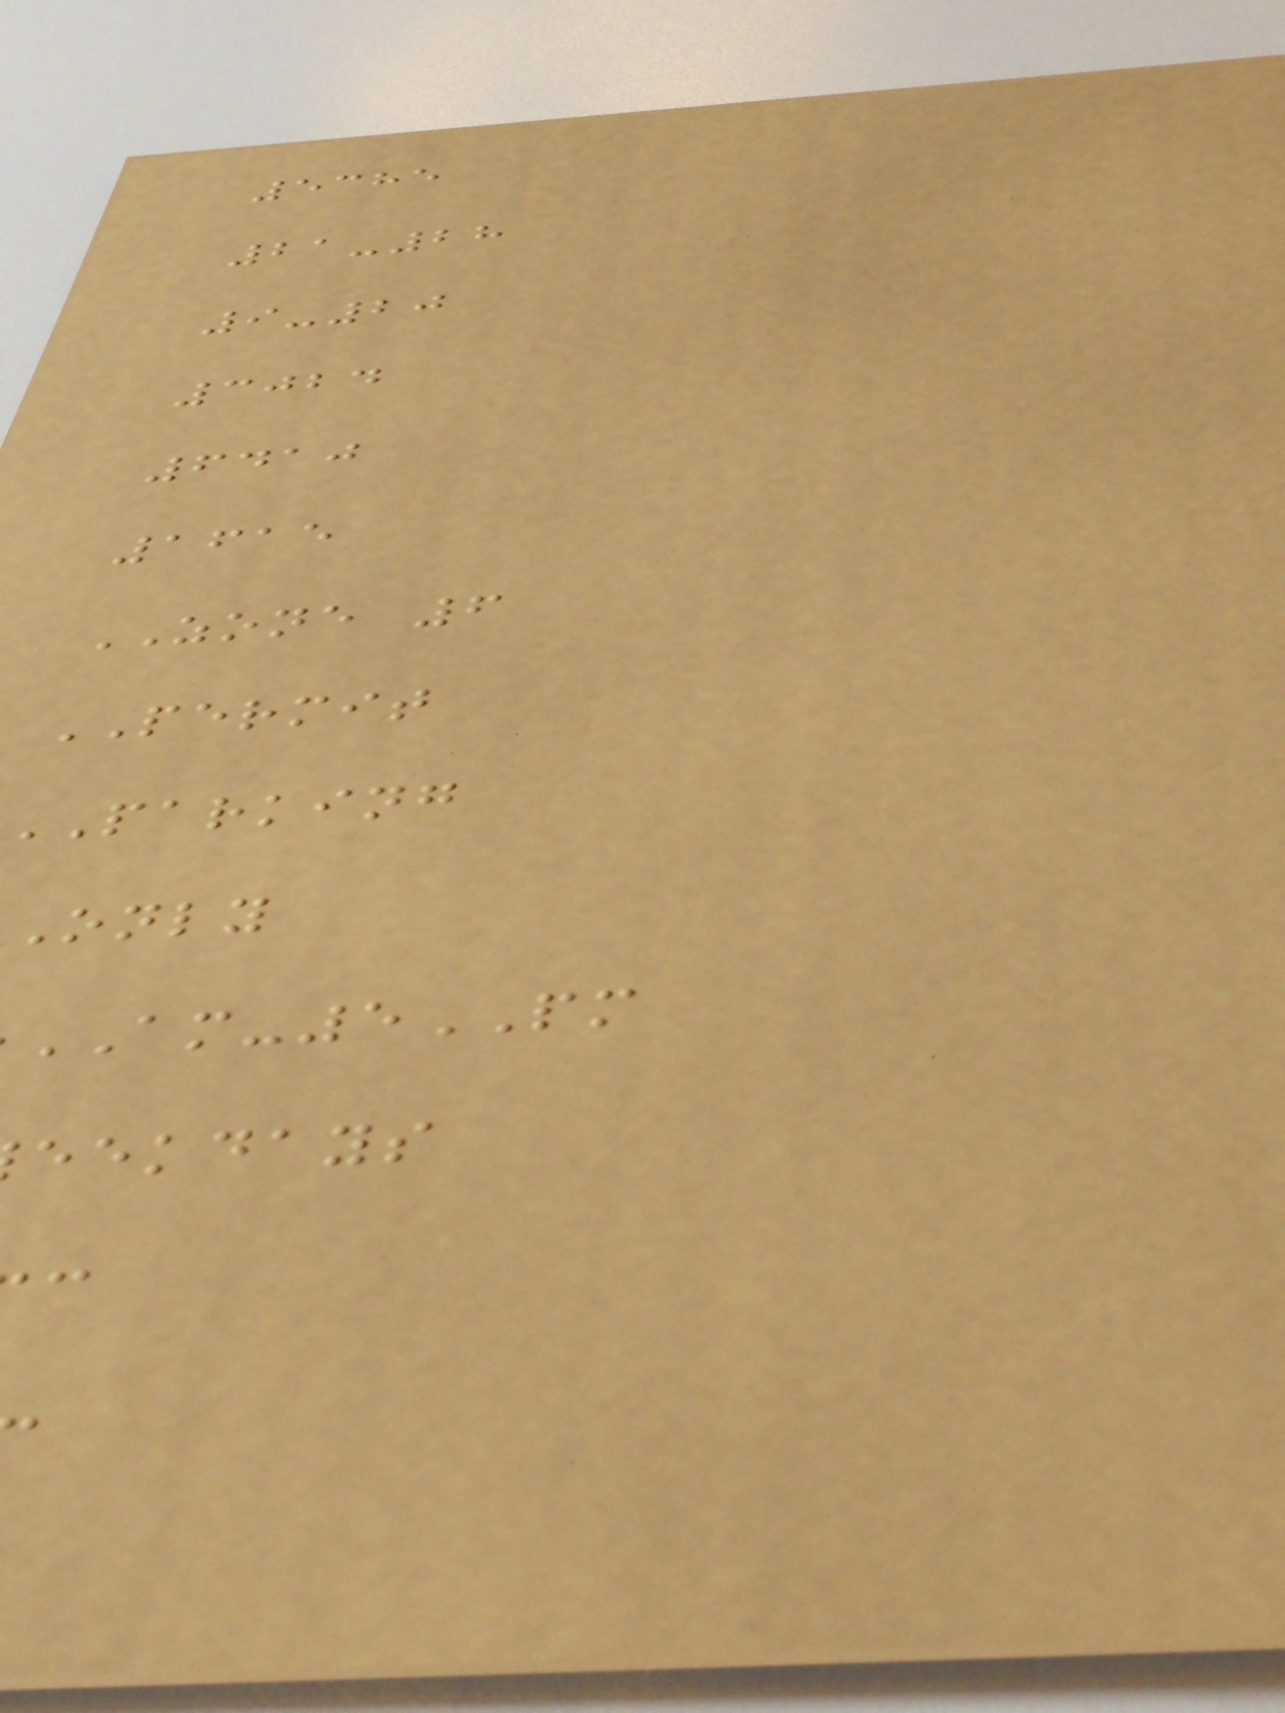5385
21-28
9-20
3024
6410
1615
ZONE 6
PERMIT
parking
only
AM-5PM
eekdays
